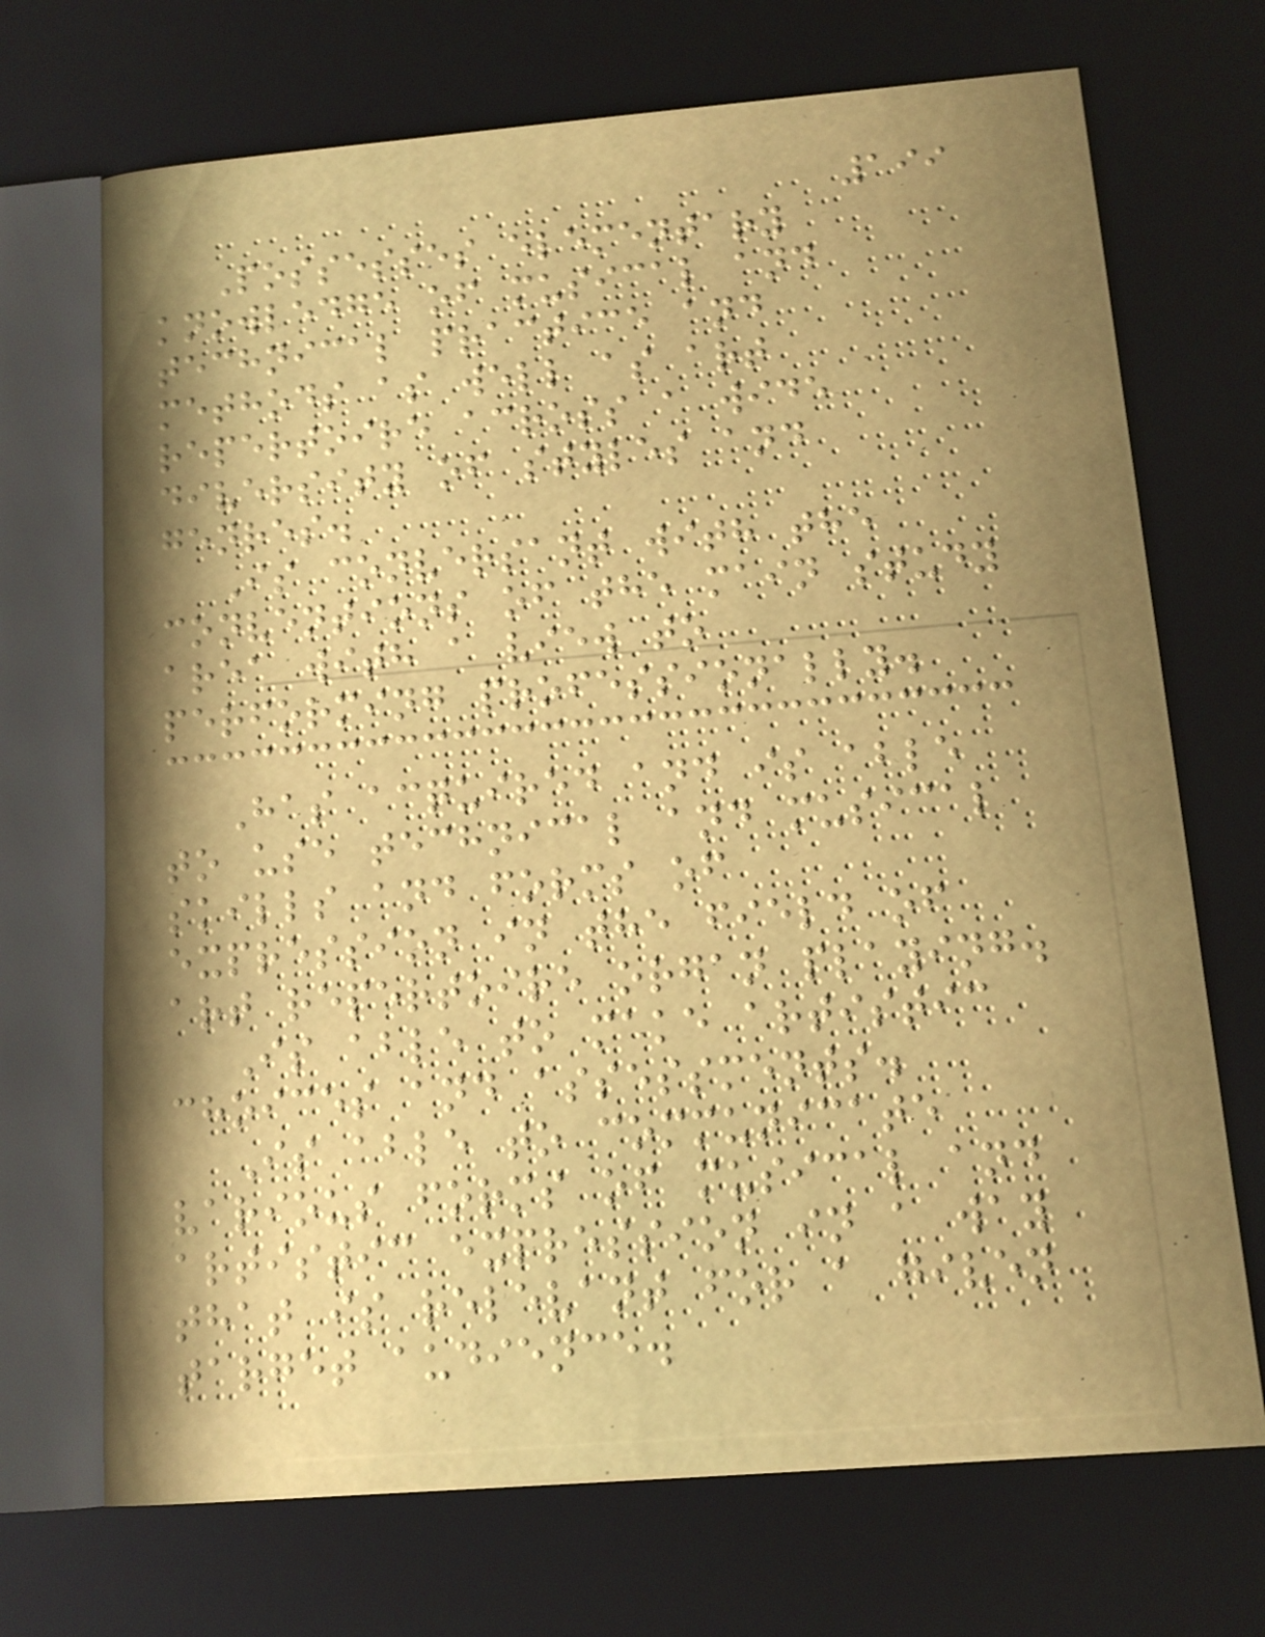199
Possesses elementary
knowledge of musical and
technical practice and
methods as well as art
repertoire across a wide
diversity of styles and
genres.
Is conversant with the
conventions of the main study
area with a view to
performing professionally.
Has acquired and is able
to use technical and musical
skills and forms of
expression in the field of
art repertoire organ playing.
Is able to make artistic
choices and assessments.
Is able to communicate
various forms of musical and
artistic expression in a way
that is relevant for a given
target audience.
